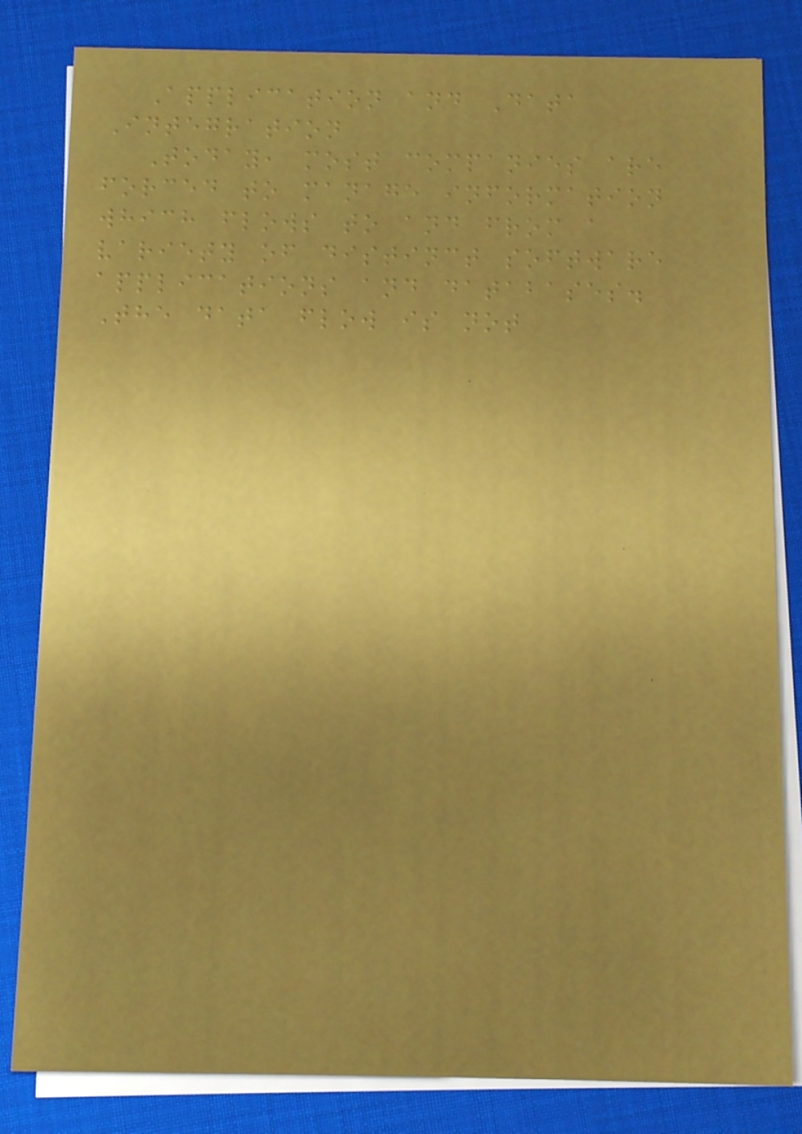Application and Data
Integration
Today, most companies are
forced to manage information
which flows to and from a
variety of distinct software
applications and databases.
The data flow is not
